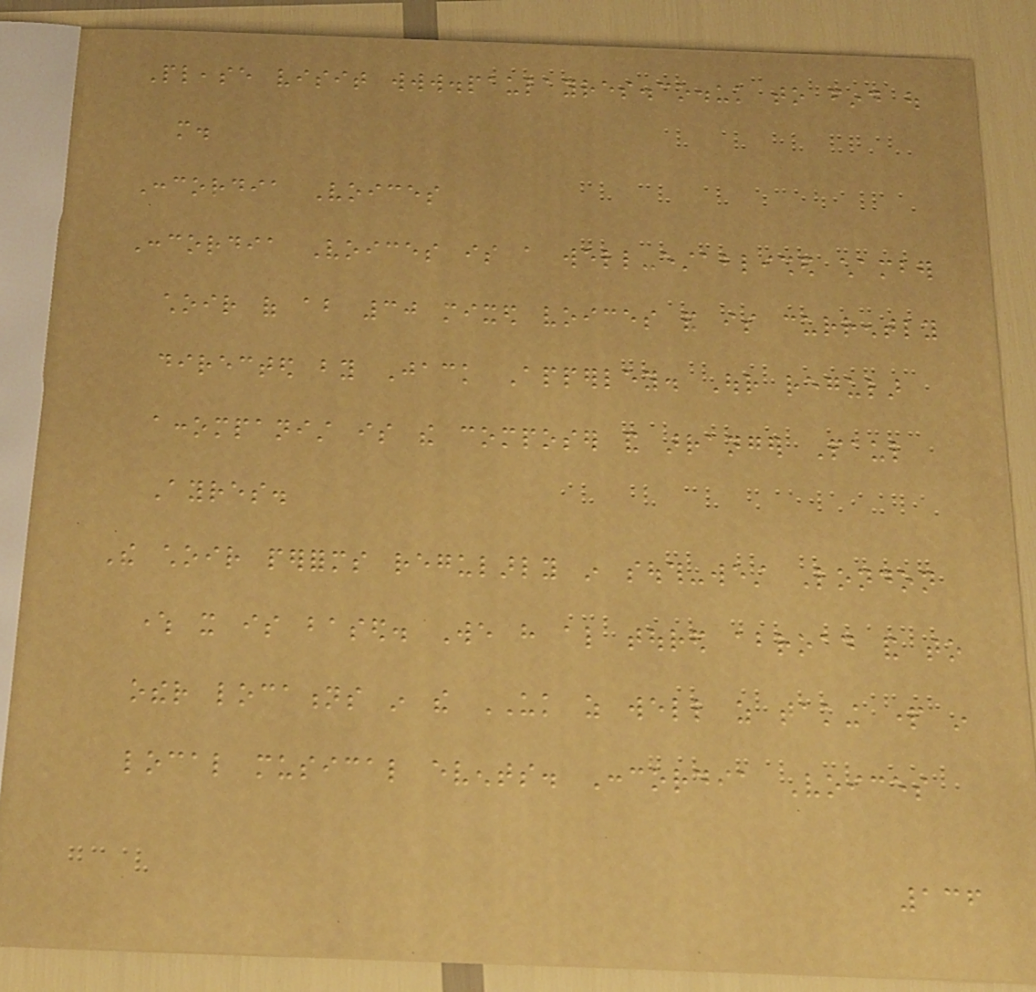Please visit www.paulayres.co.uk to find out
more.
Concordia Voices
Concordia Voices is a well-established chamber
choir of about 30 mixed voices and is currently
directed by Jack Apperley. Our regular
accompanist is the composer and arranger Paul
Ayres.
The choir performs regularly in south-west London
where it is based. We have also toured abroad and to
other locations in the UK as well as taking part in
local musical events. Concordia Voices
136
